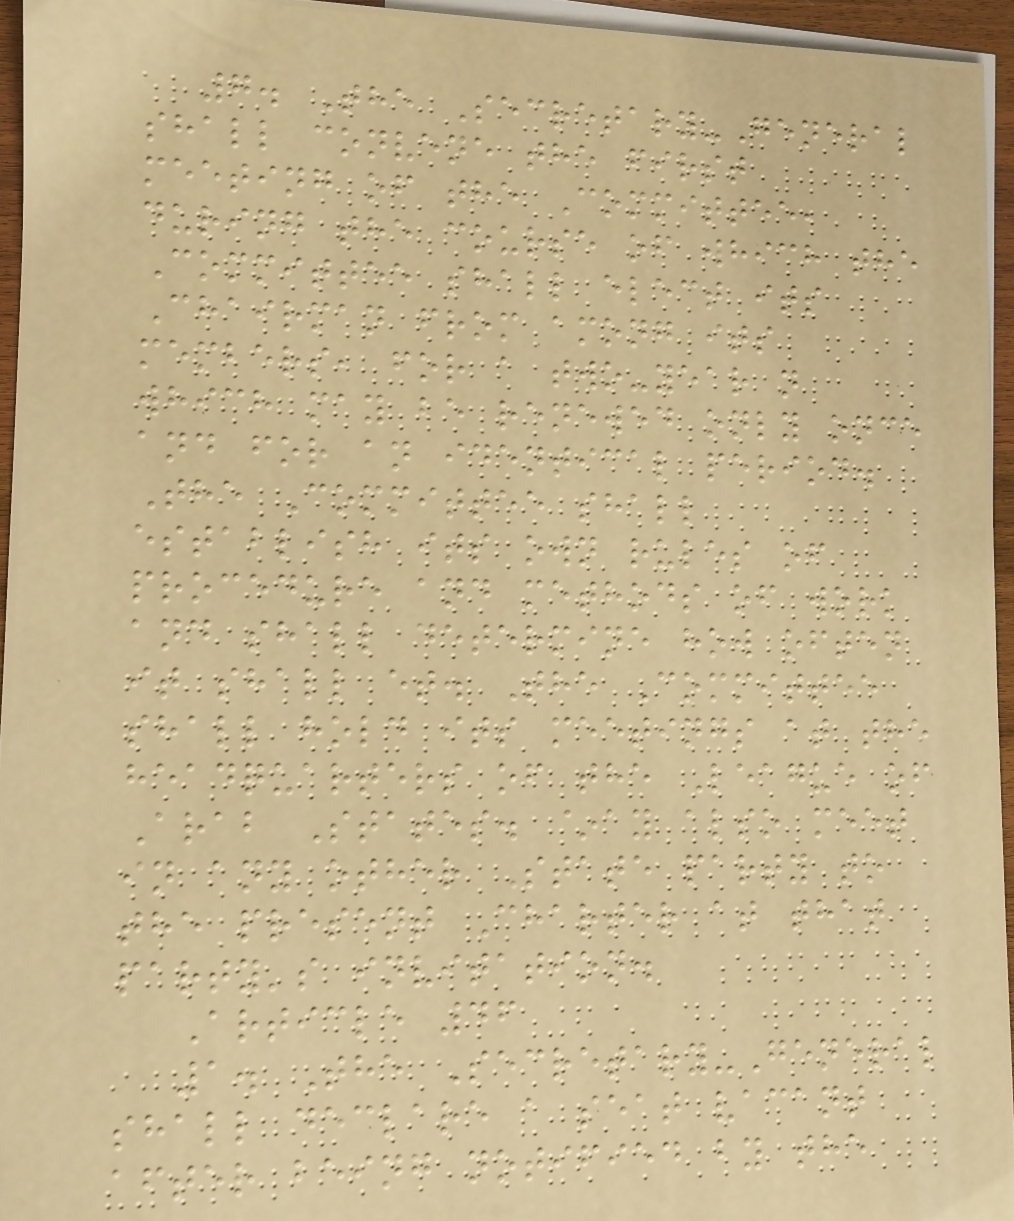7. The Secretary-General
shall convene the first
meeting of the Committee,
during the course of which the
Committee shall elect its
Chairman from among its
members, for a two-year n
which may be renewed only once
and for an identical period.
The Committee shall
establish its own rules of
procedure and methods of work
and shall determine how often
it shall et. The Committee
shall hold its meetings at the
headquarters of the League of
Arab States. ~ay also meet
in any other State party to
the present Charter at that
party's invitation.
Article 46
1. The Secretary-General
shall declare a seat vacant
after being notified by the
